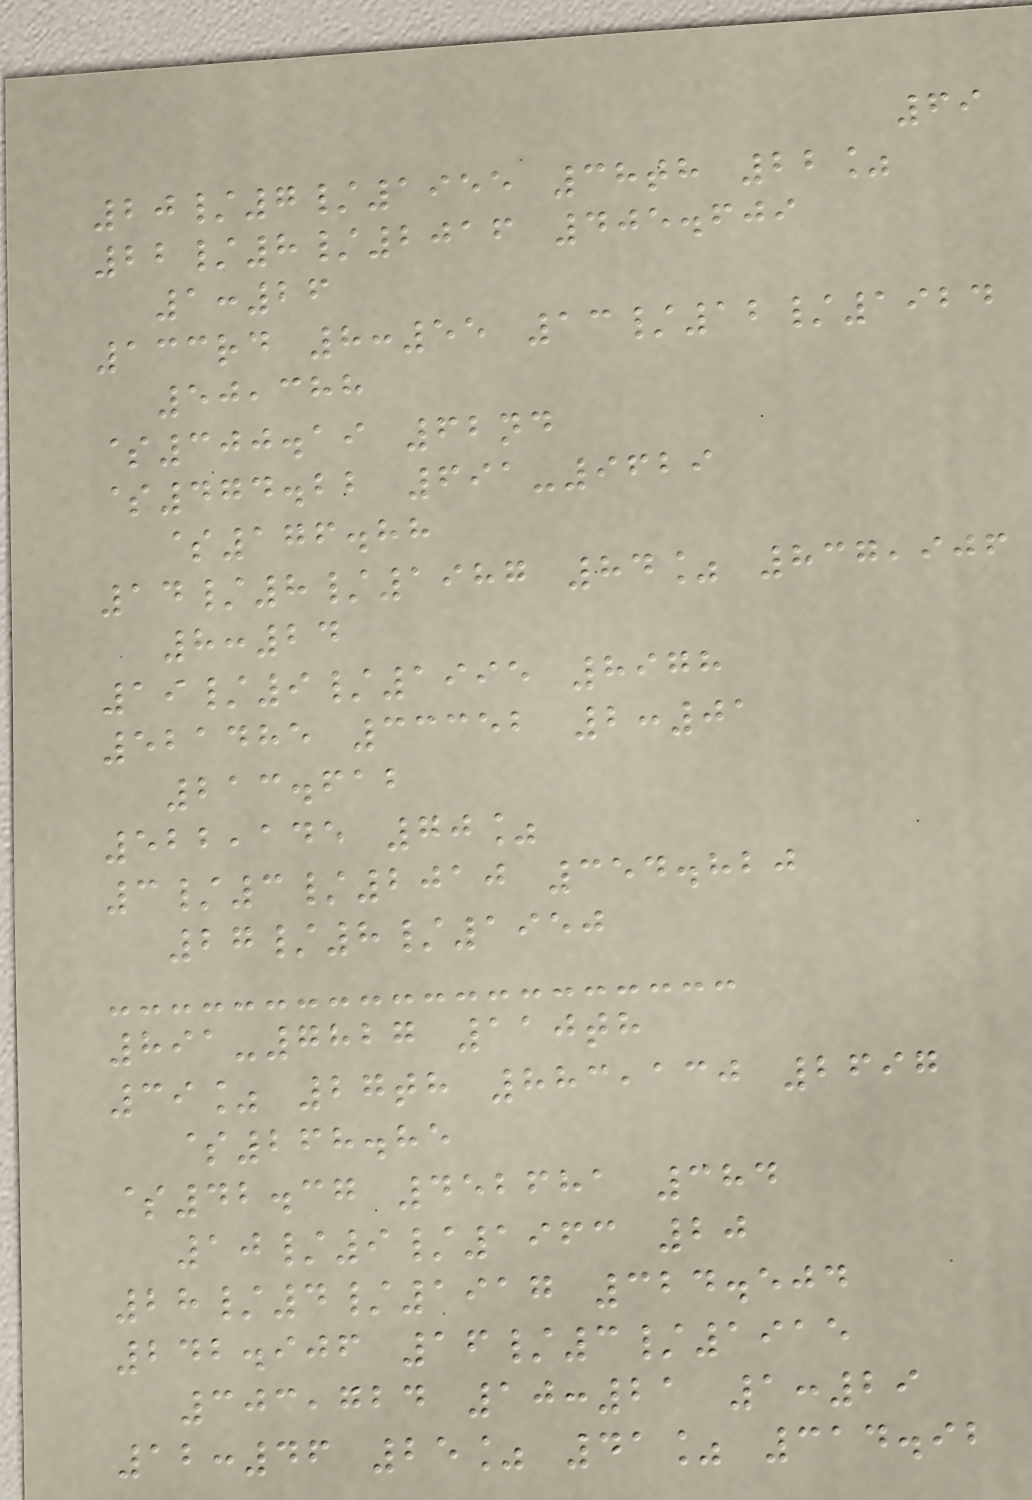69
20/7/1955 38th 22%
22/8/2016 405.609
1:26
133rd 8:55 13/12/1924
50,388
$300.19 62nd
$474.22 691-9629
$176.88
14/8/1987 84% 837,906
8:24
19/9/1995 8978
521485 33352 2:01
213.612
522,145 70%
3/3/2010 354.820
27/8/1950
891-7827 110th
39% 27th 883,130 2697
$268.85
$42.37 452681 384
10/9/1963 20
28/4/1917 324.504
242.906 16/3/1915
303,724 10:21 1:29
12:46 25% 41% 314.92
